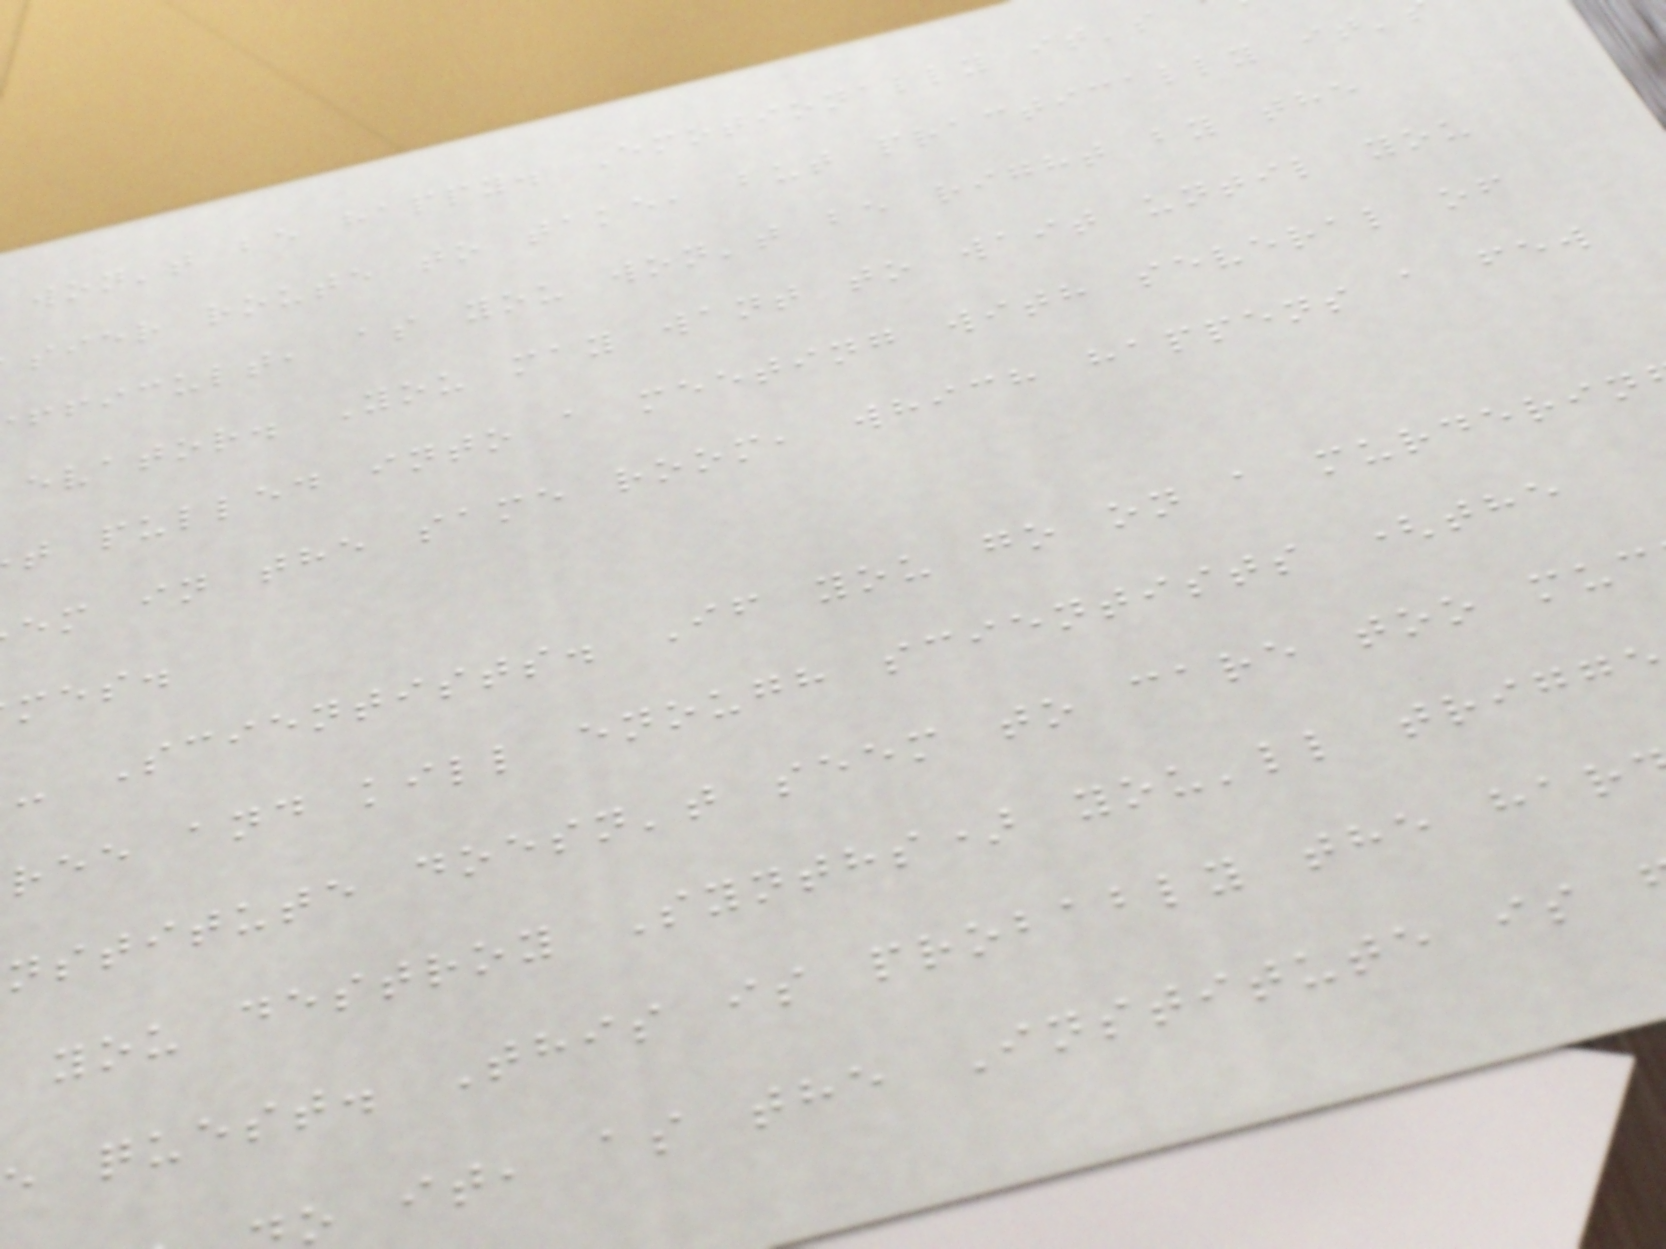won't be happy. Emotionally it's
sier route to take, but practically it'
fficult, as you won't be right by the
evator. You may want to wait until you
t pulled into a meeting with several of
em in the same room, which happens a few
mes.
- Scientists. If you go on a murderin
ree and kill enough scientists (the
nstitute doesn't seem to care too muc
you destroy Synths) you'll trigg
e quest. This is probably the har
o it, as the Institute is
